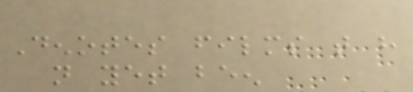Denotes films that have
not yet been
